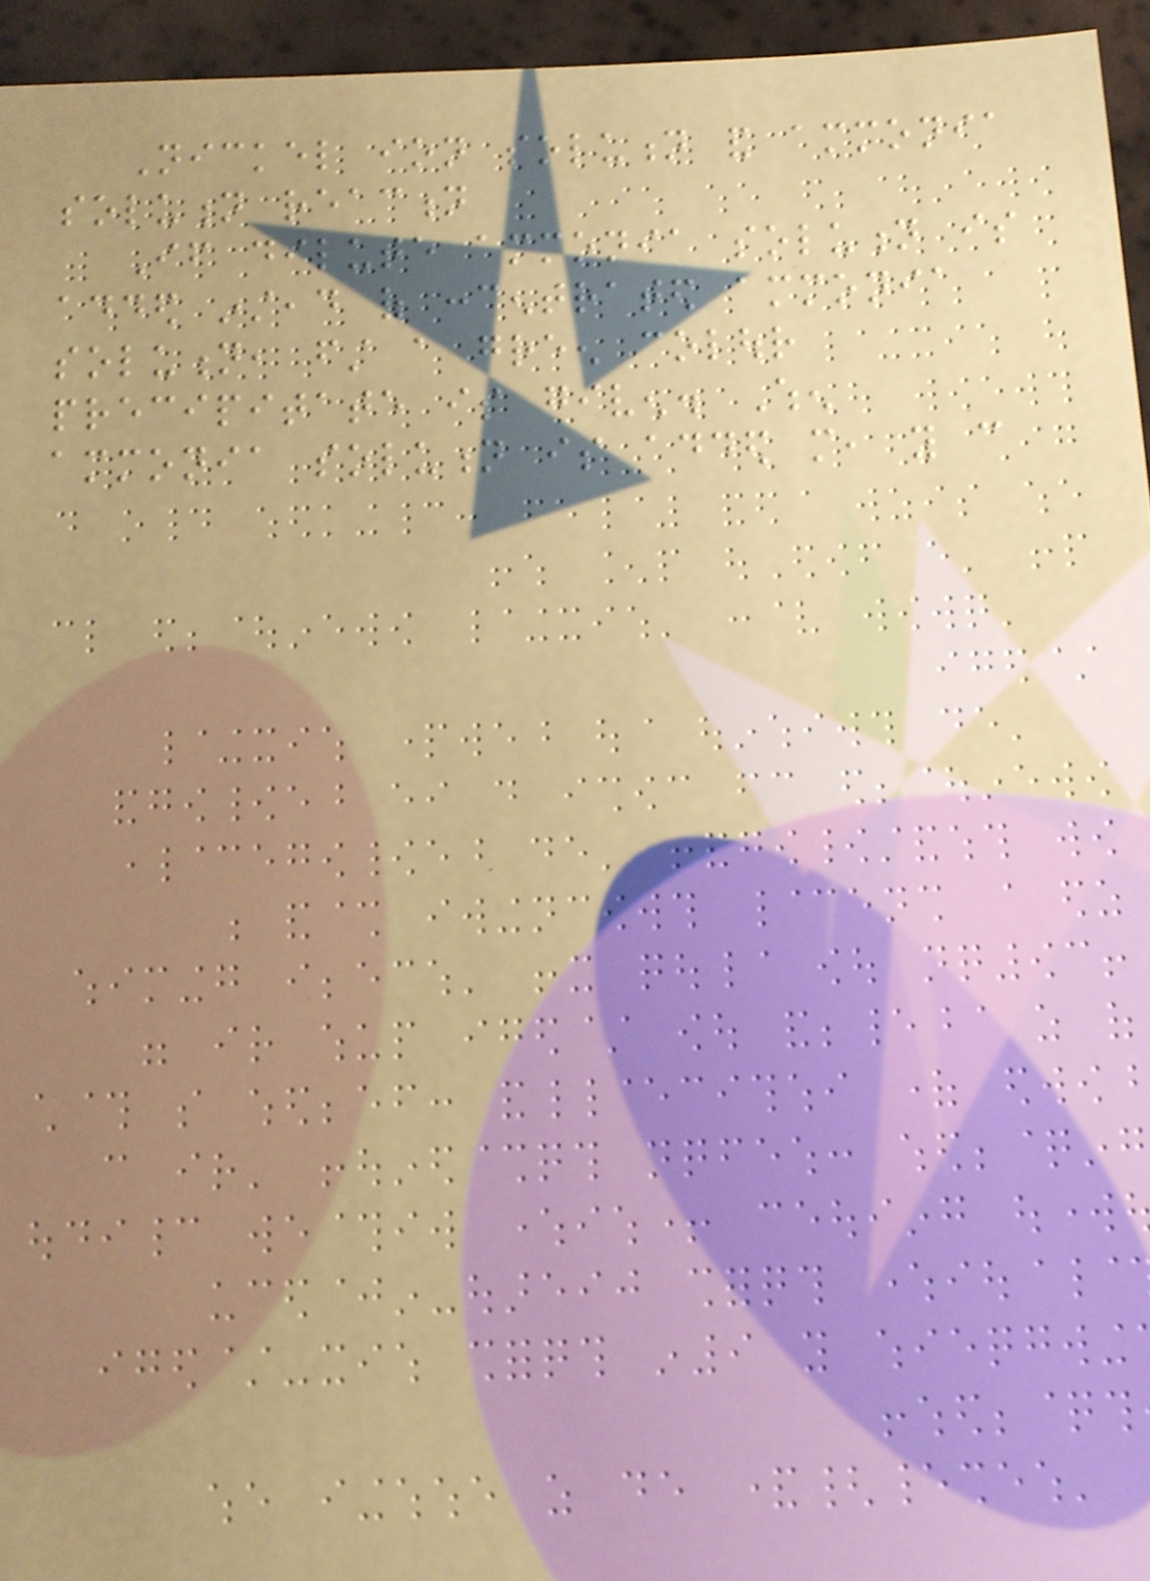Nickel ion solution and ammonia
solution reaction
If dilute ammonia solution is
added instead of concentrated ammonia
solution, first a green colour
precipitate is given. When
ammonia solution is added more, you can
